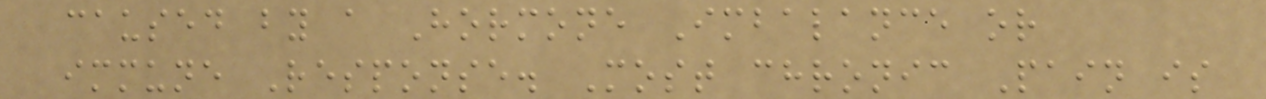caused by a Hormone Imbalance or
immune Response. Most chronic Pain is
